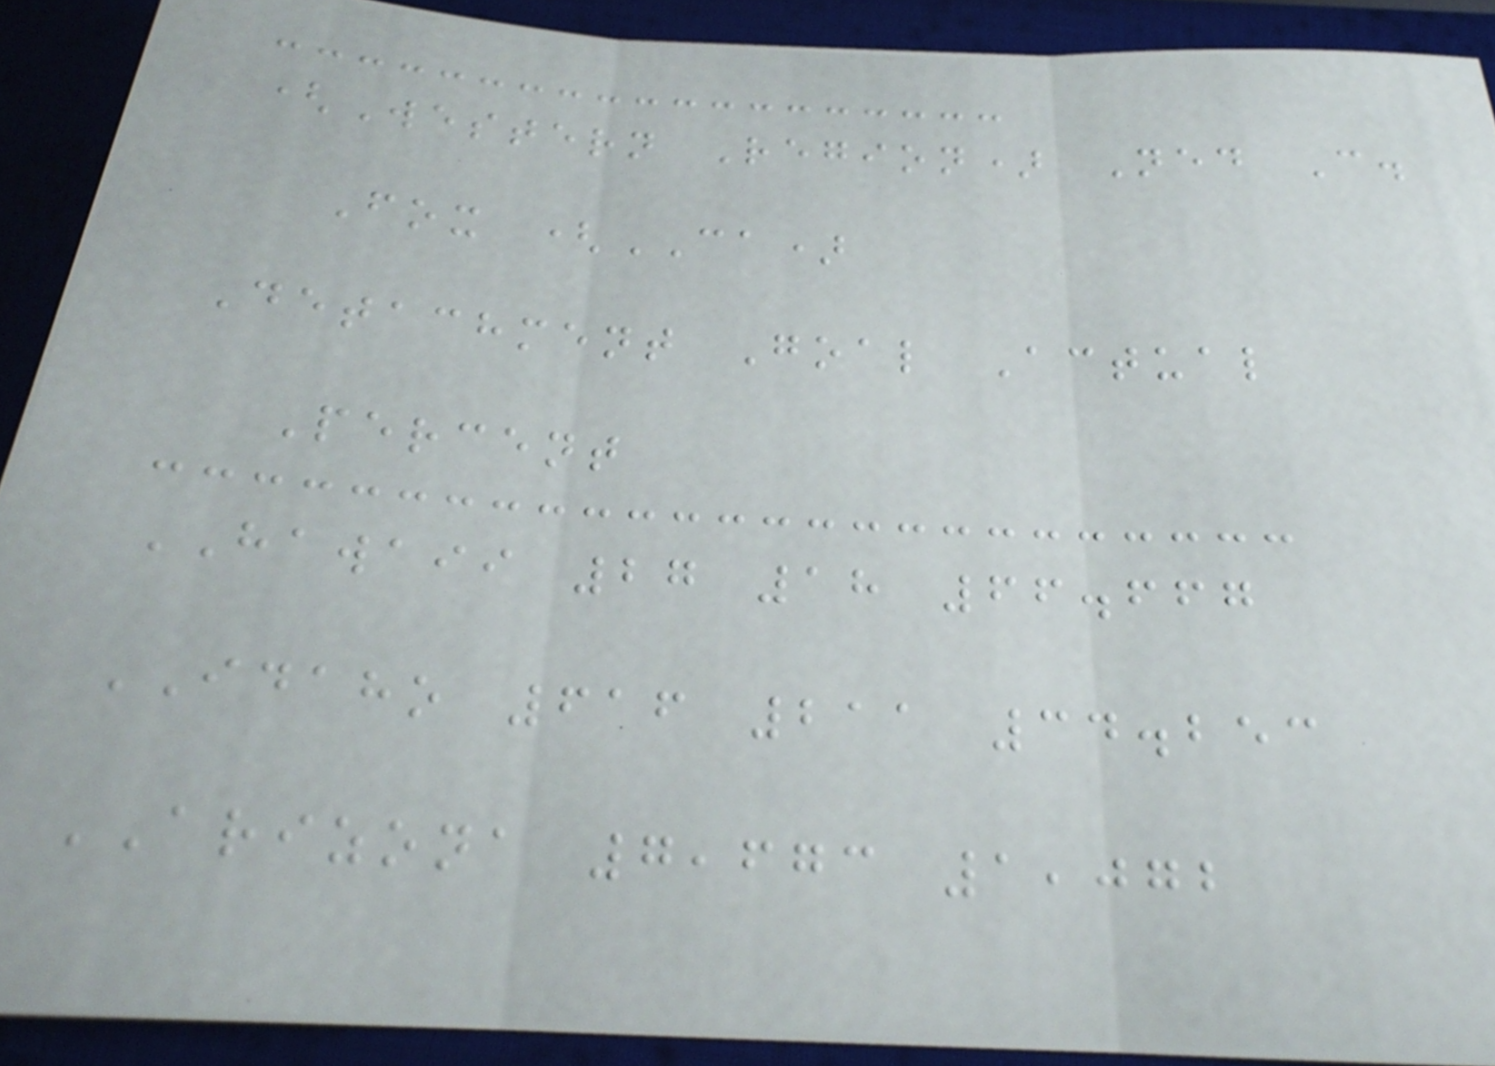(Western Region) Ned C.
Fox (CA)
Detachment Goal Actual
Percent
HAWAII 27 18 66.667
IDAHO 616 211 34.253
ARIZONA 7,673 1,072
